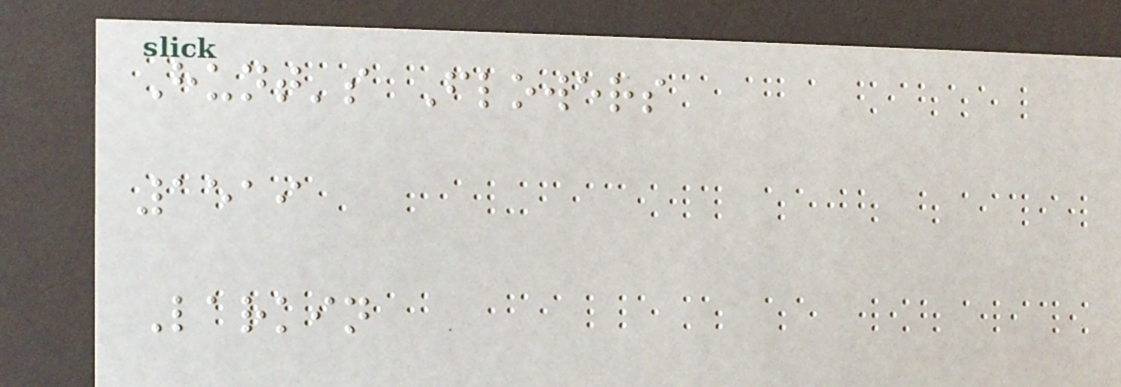Hunt's Flowers
1519
Larkin
